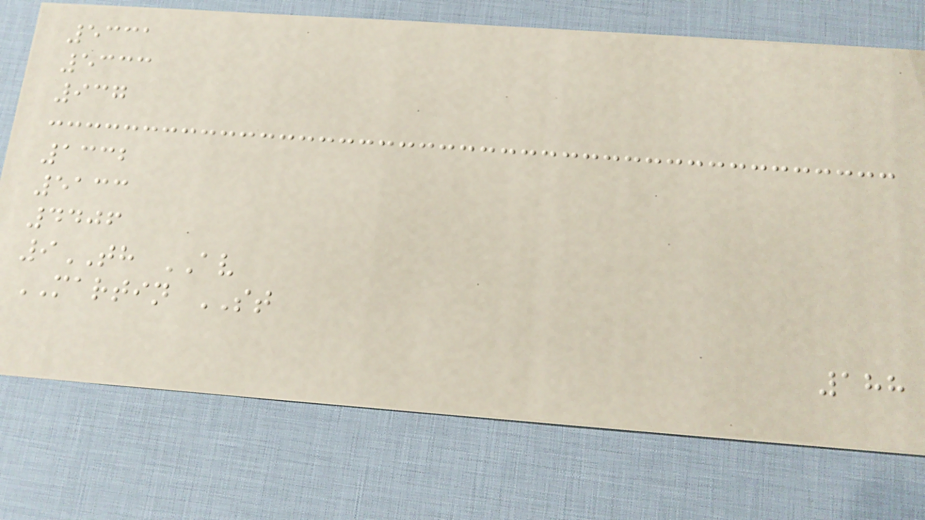5331
5333
937
1332
5133
4406
9TH AV
MARTIN ST
188
